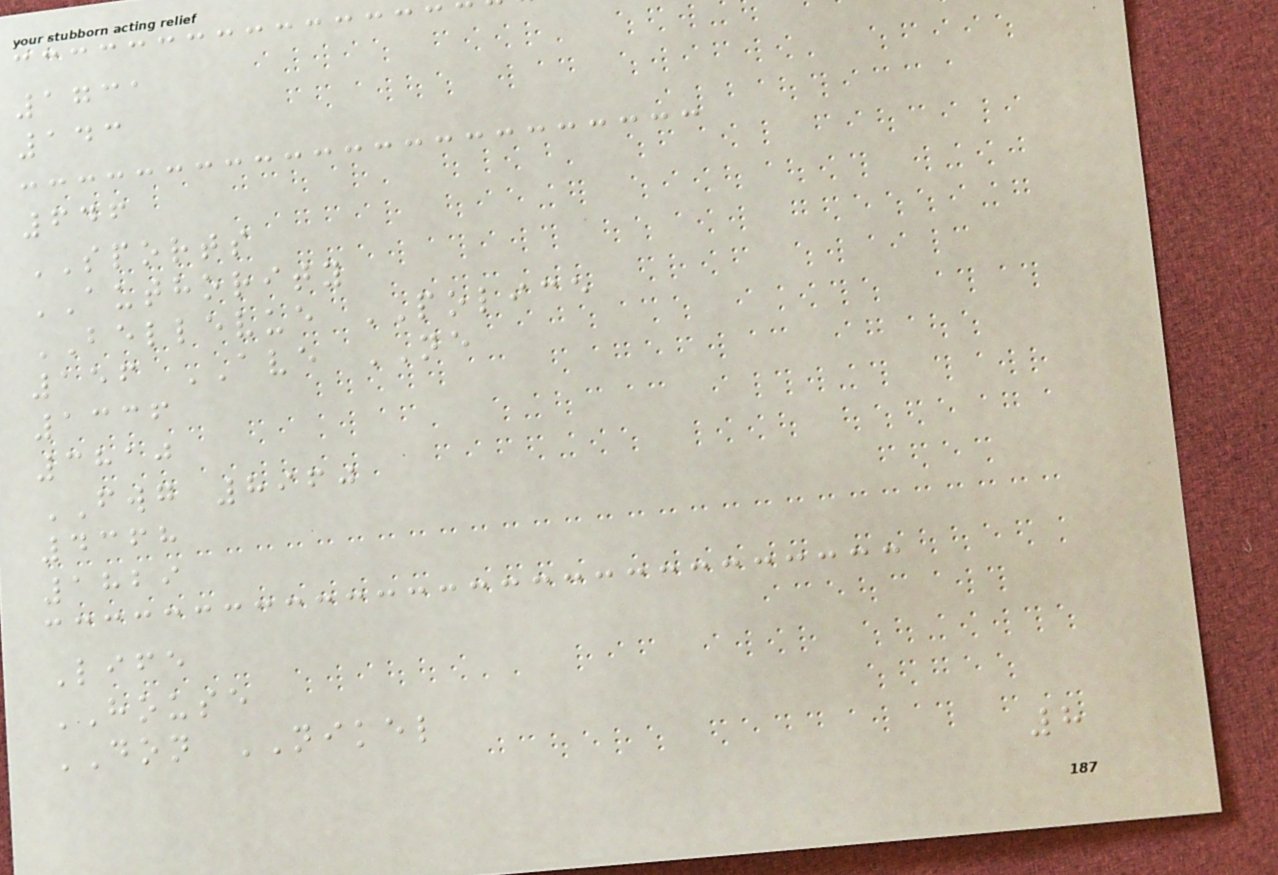1731
143
646
SPORTS
AUTHORITY
BELLEVUE POLICE
156 AVE NE
1336
3810
FWG 8960
4368
1829
Life
HOUSE
DON NIKEL
8
